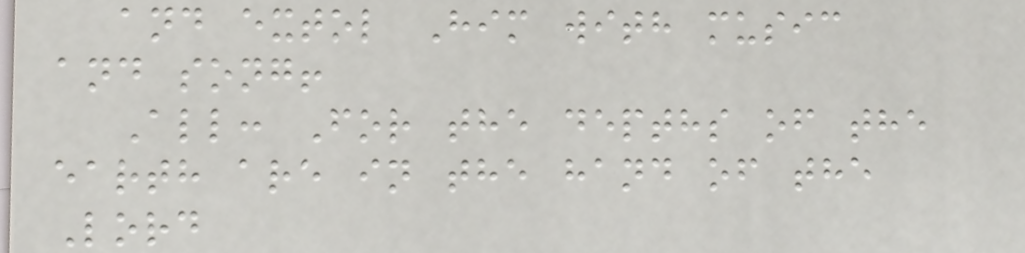and extol Him with music
and song!
All: For the depths of the
earth are in the hand of the
Lord
